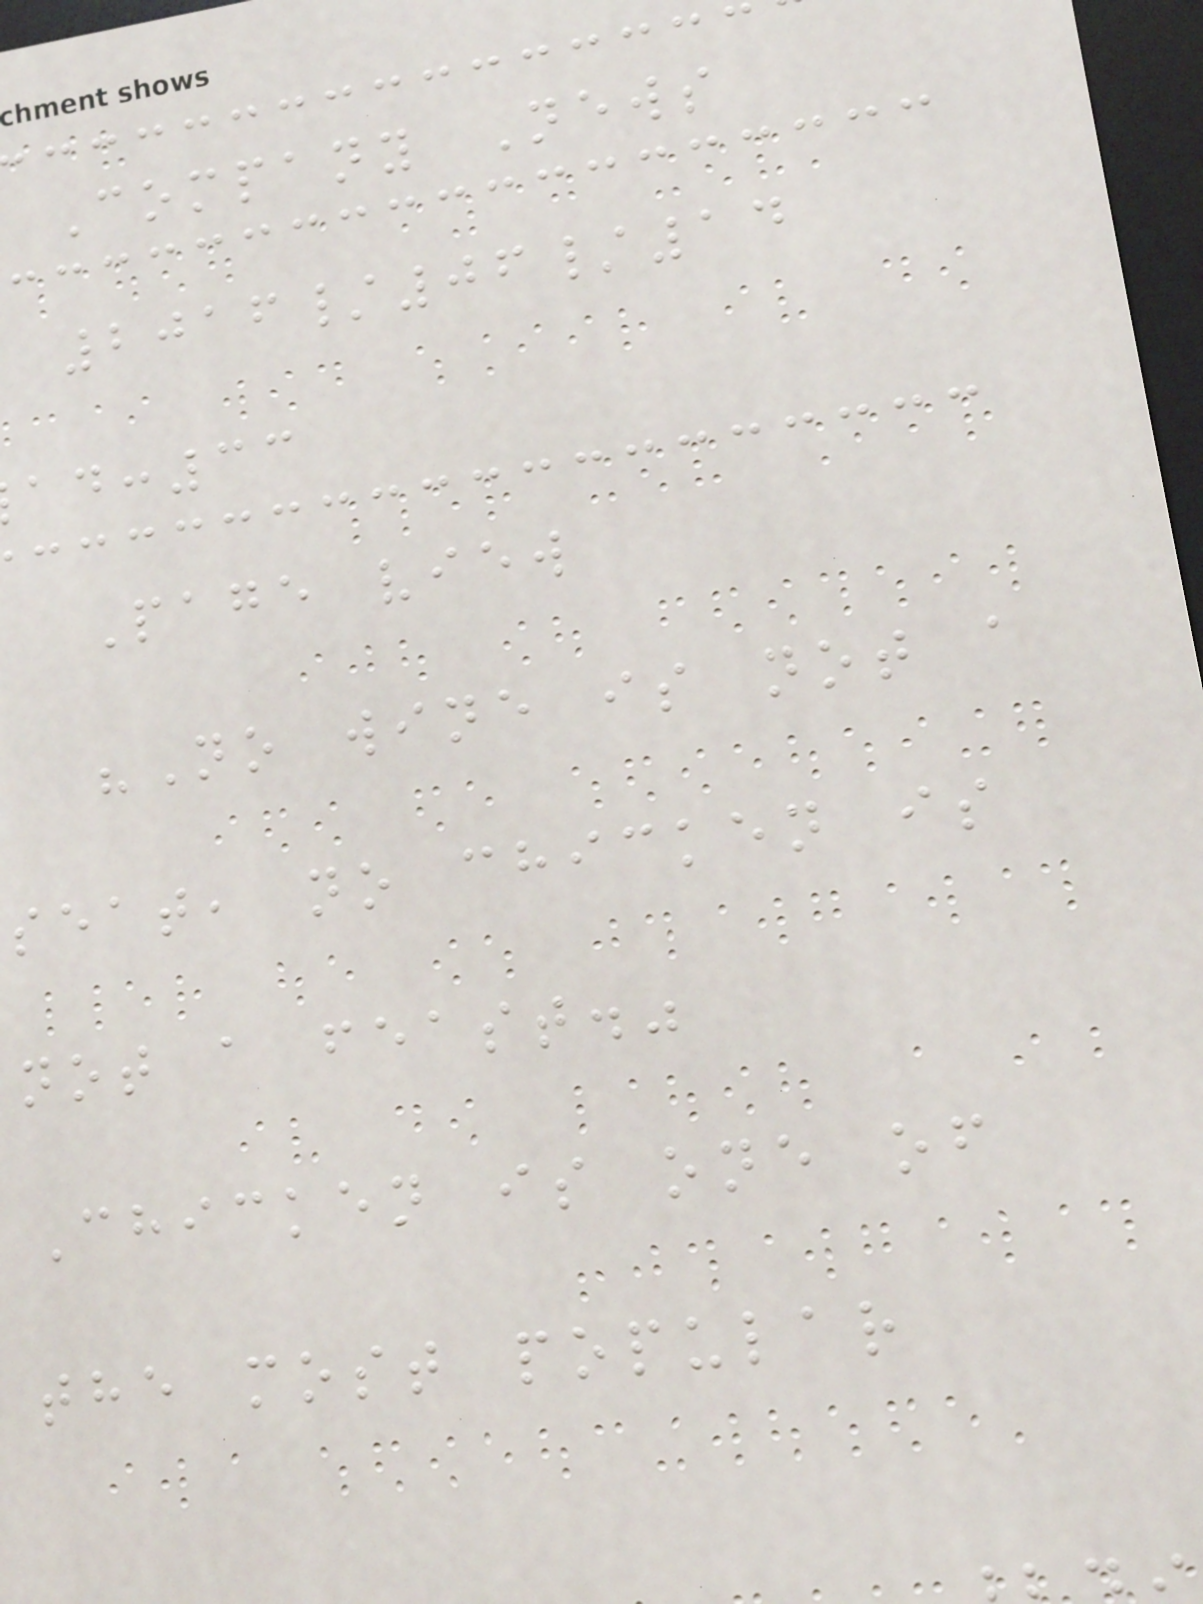Company News
2016/06/14
:33
Page view
"No wine is not a
seat, no chicken is
not a feast."
Chicken is one of
the most popular
